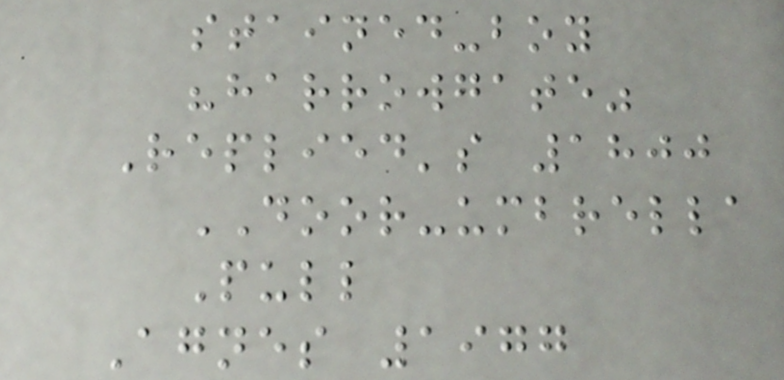stained-boy
"harrowgate"
Replied's 1800
DOOR-umbrella
Pull
Agnes 1977
